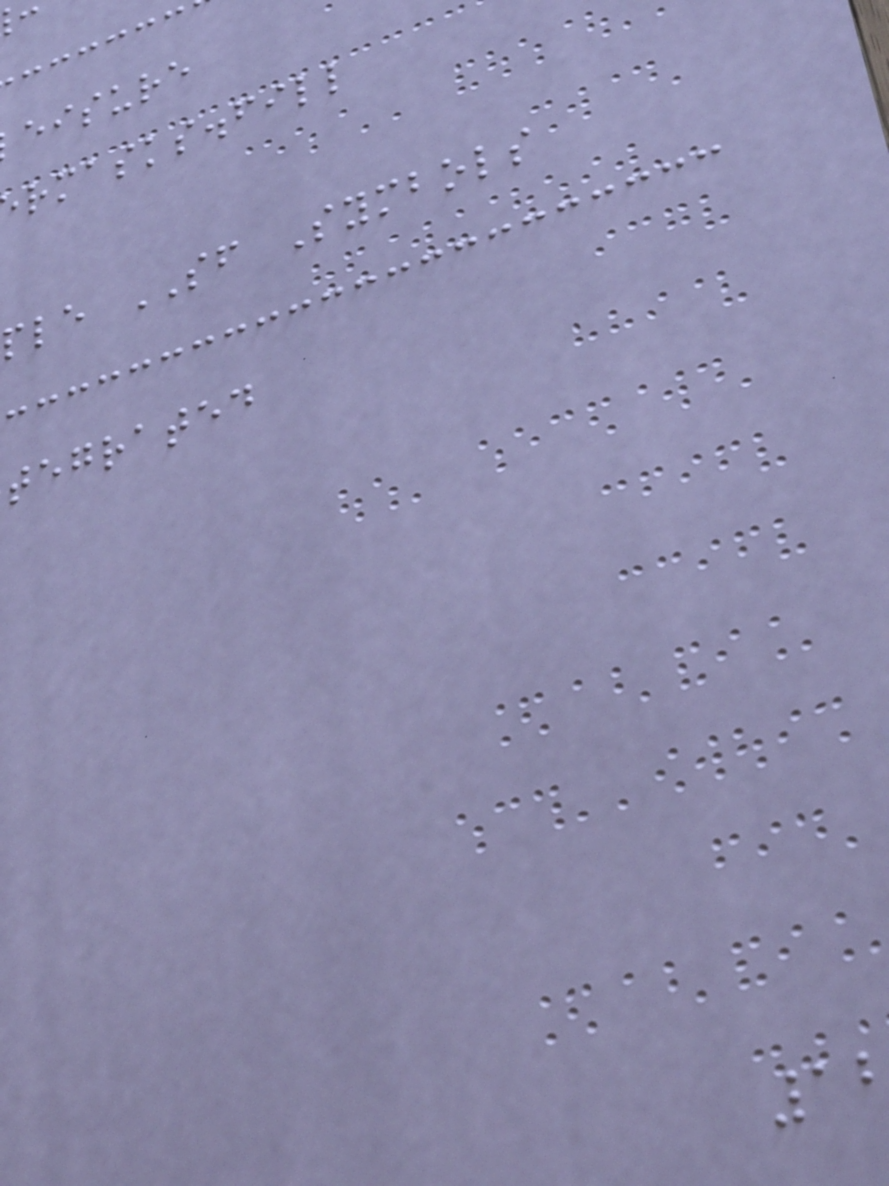eisure
rmasks.fill
ple SF Symbols
tegrated
